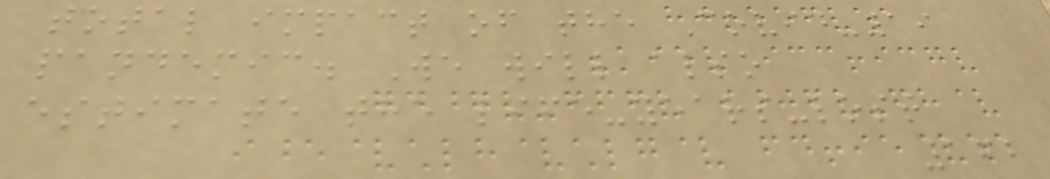total impact of the Covid-19
pandemic. We will also
estimate the life-years-lost
162
